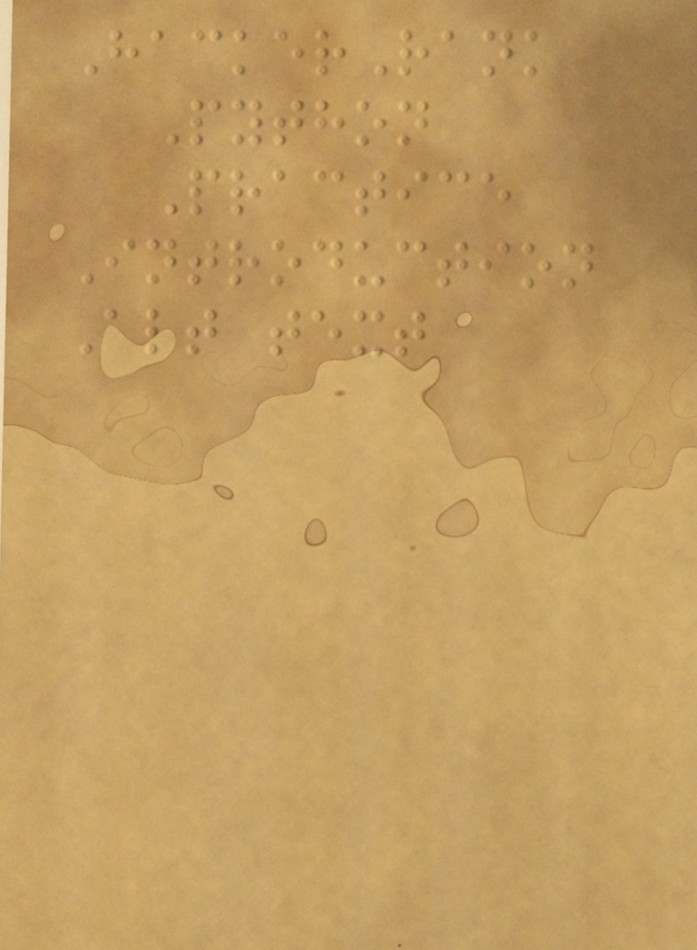HackerRank
Python
Practice
Introduction
Alt text
